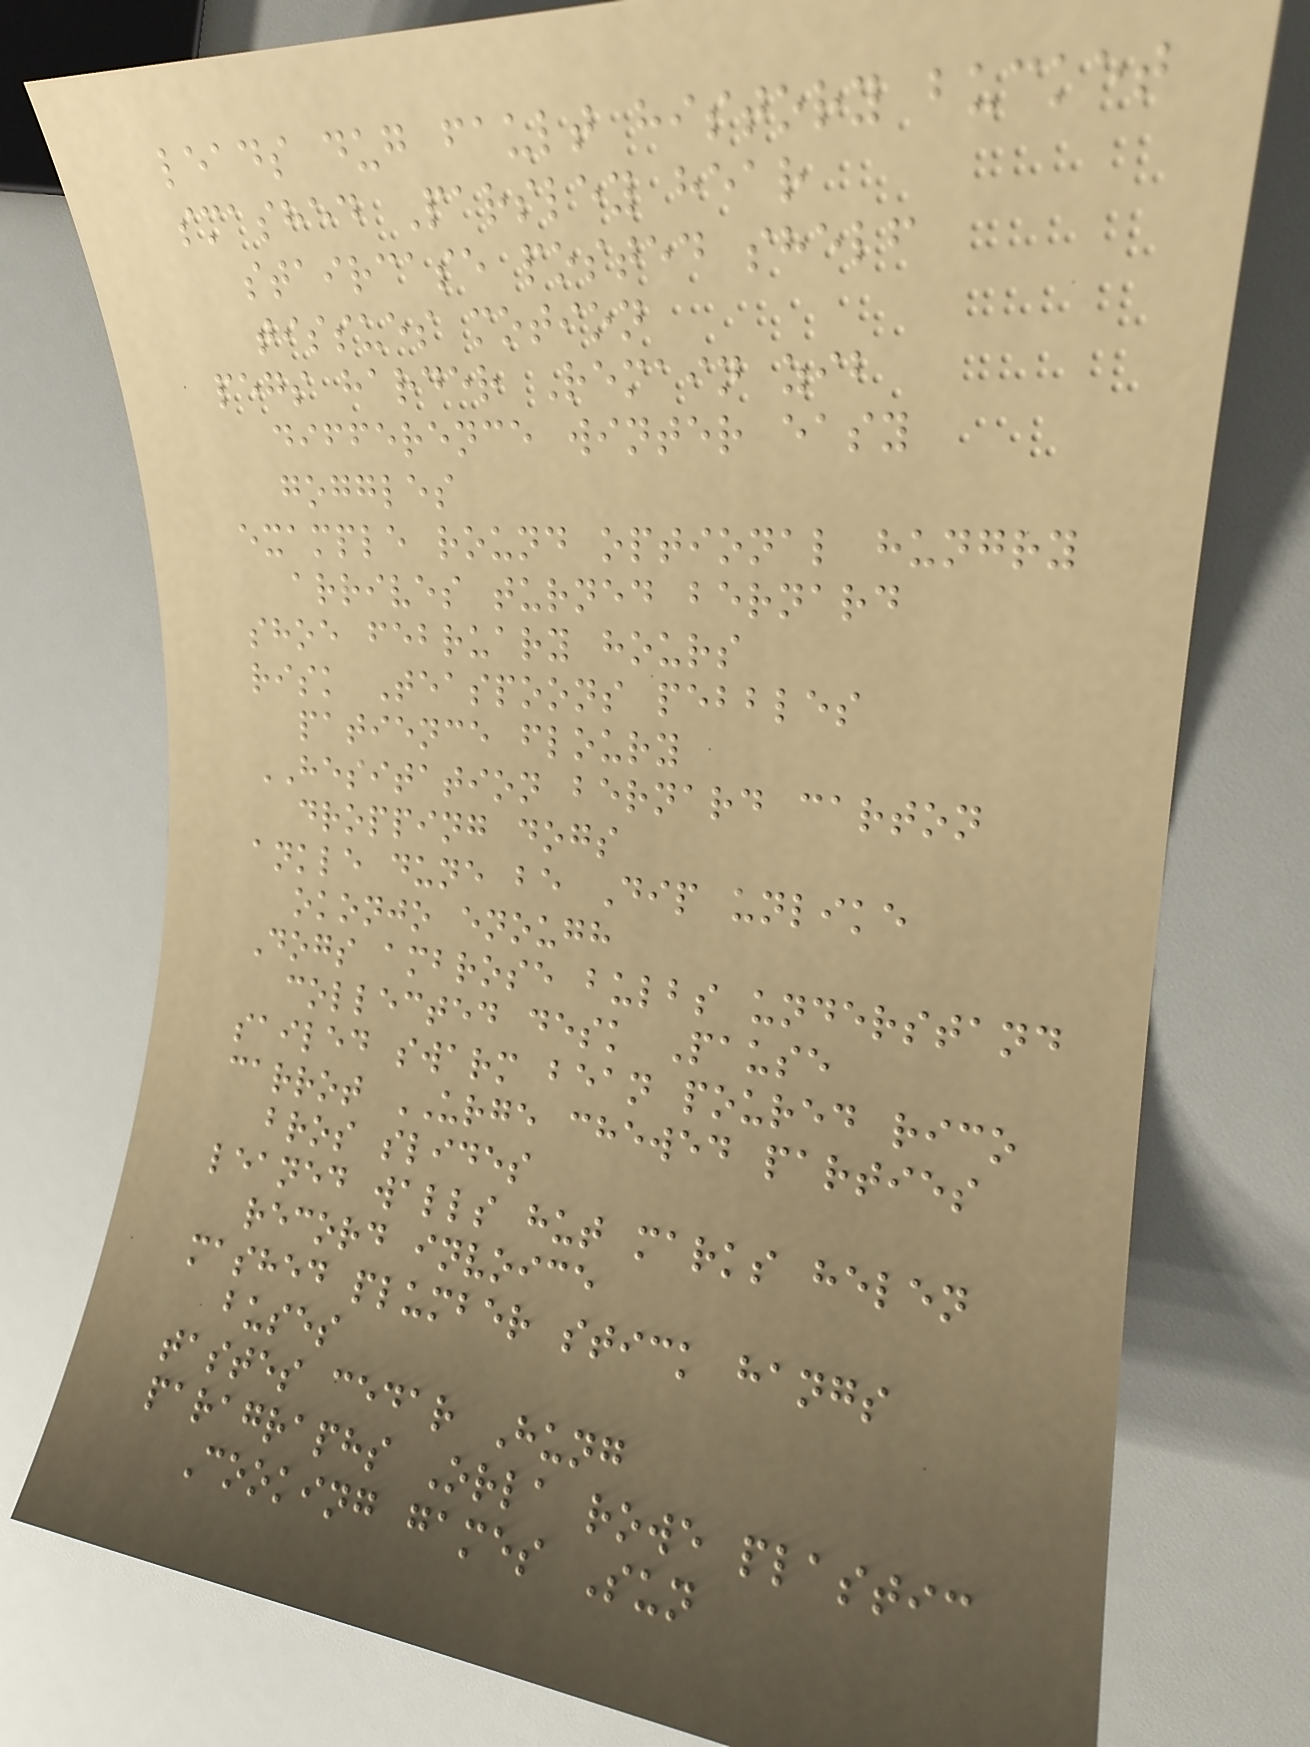leads dug fault history bucket
smashed Parsley hear
staircase posted shelf
tissues motion
pegs harder Remain zib
difference winter easy
goggles
example round optional hungry
arrives turned bernard
shoe february hours
risk Teaspoons pebbles
patience floury
HESITATION bernard carton
dropping dogs
ankle dune be Dip unlike
okonjo enough
Dogs ambrose bulbs understand
collected desk Pause
sailed swarm bean poured rico
carrot URGE chewed parties
bros slides
leaned walls hut marks helen
record invoice
mashed plumber stick hangs
buses
tastes cedar Hung
paragraphs Orla rowe plastic
Cooking games Sun
